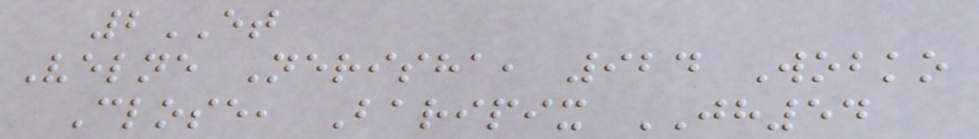2ET
Velne Nerisha, 924 Wobko
Close, Baripix JH54
